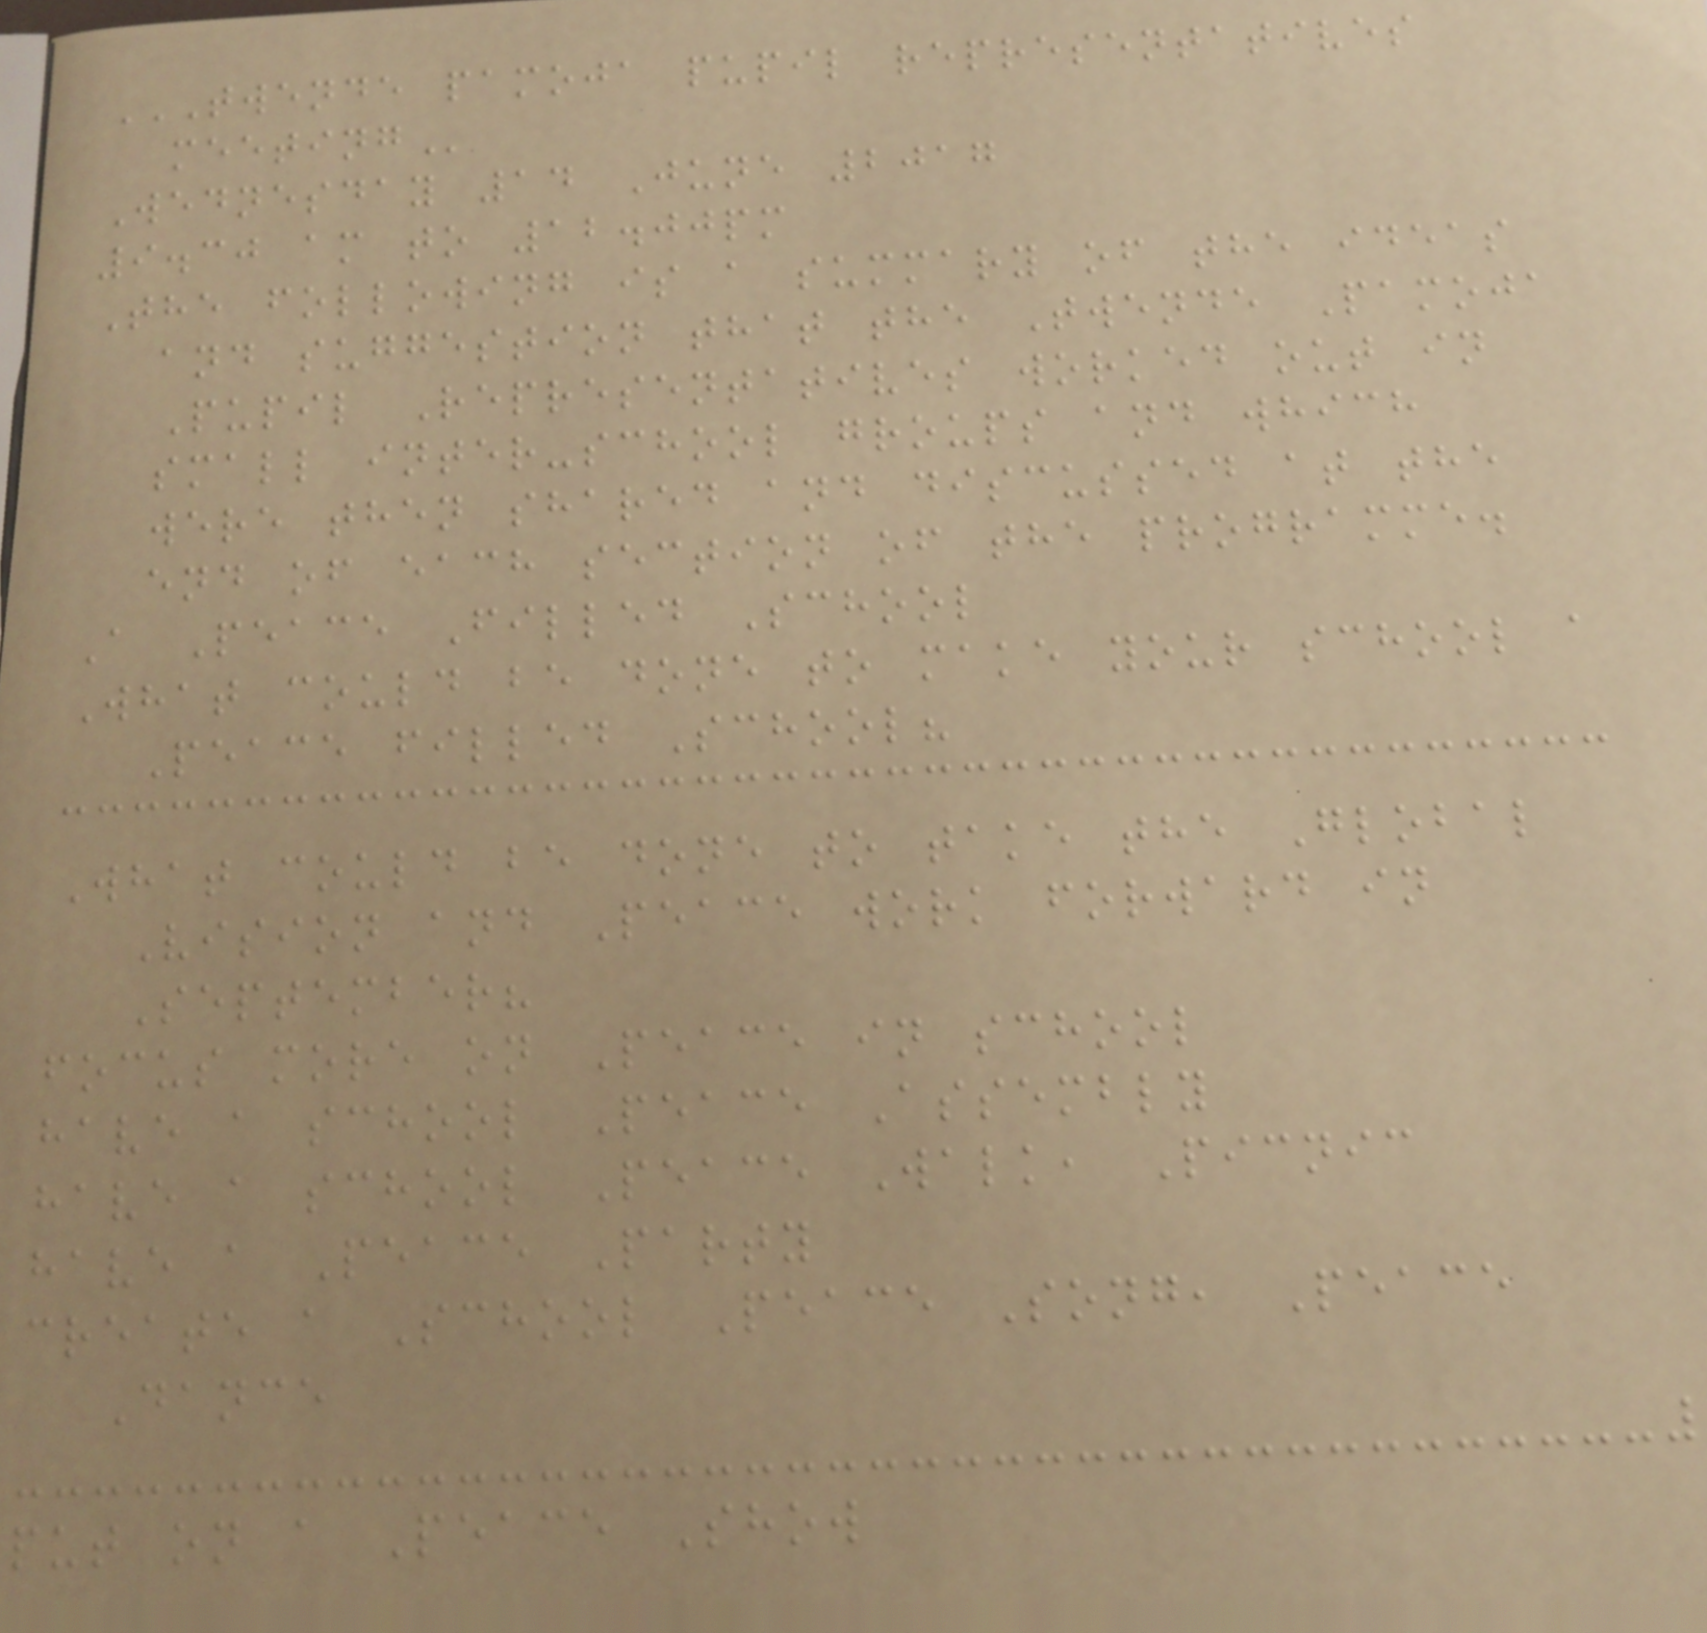TWENDE PAMOJA PUPIL REPRESENTATIVES
MEETING
Wednesday 14 June 2017
9.30 am to 12.00pm
The following is a summary of the ideas
and suggestion that the Twende Pamoja
Pupil Representatives worked out in
small inter-school groups and which
were then shared and discussed at the
end of each section of the programme.
A Peace Filled School
What could be done to make your school a
Peace filled School?
What could be done to take the Global
Vision and Peace work forward in
September?
focus more on Peace in school
have a school Peace Assembly
have a school Peace Walk, Picnic
have a Peace Party
create a School Peace Song, Peace
Dance
put on a Peace Show
